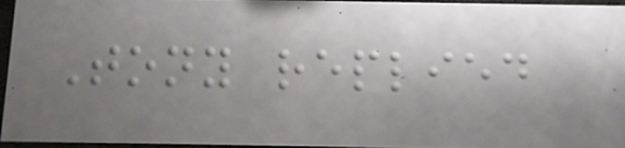Tony replied
